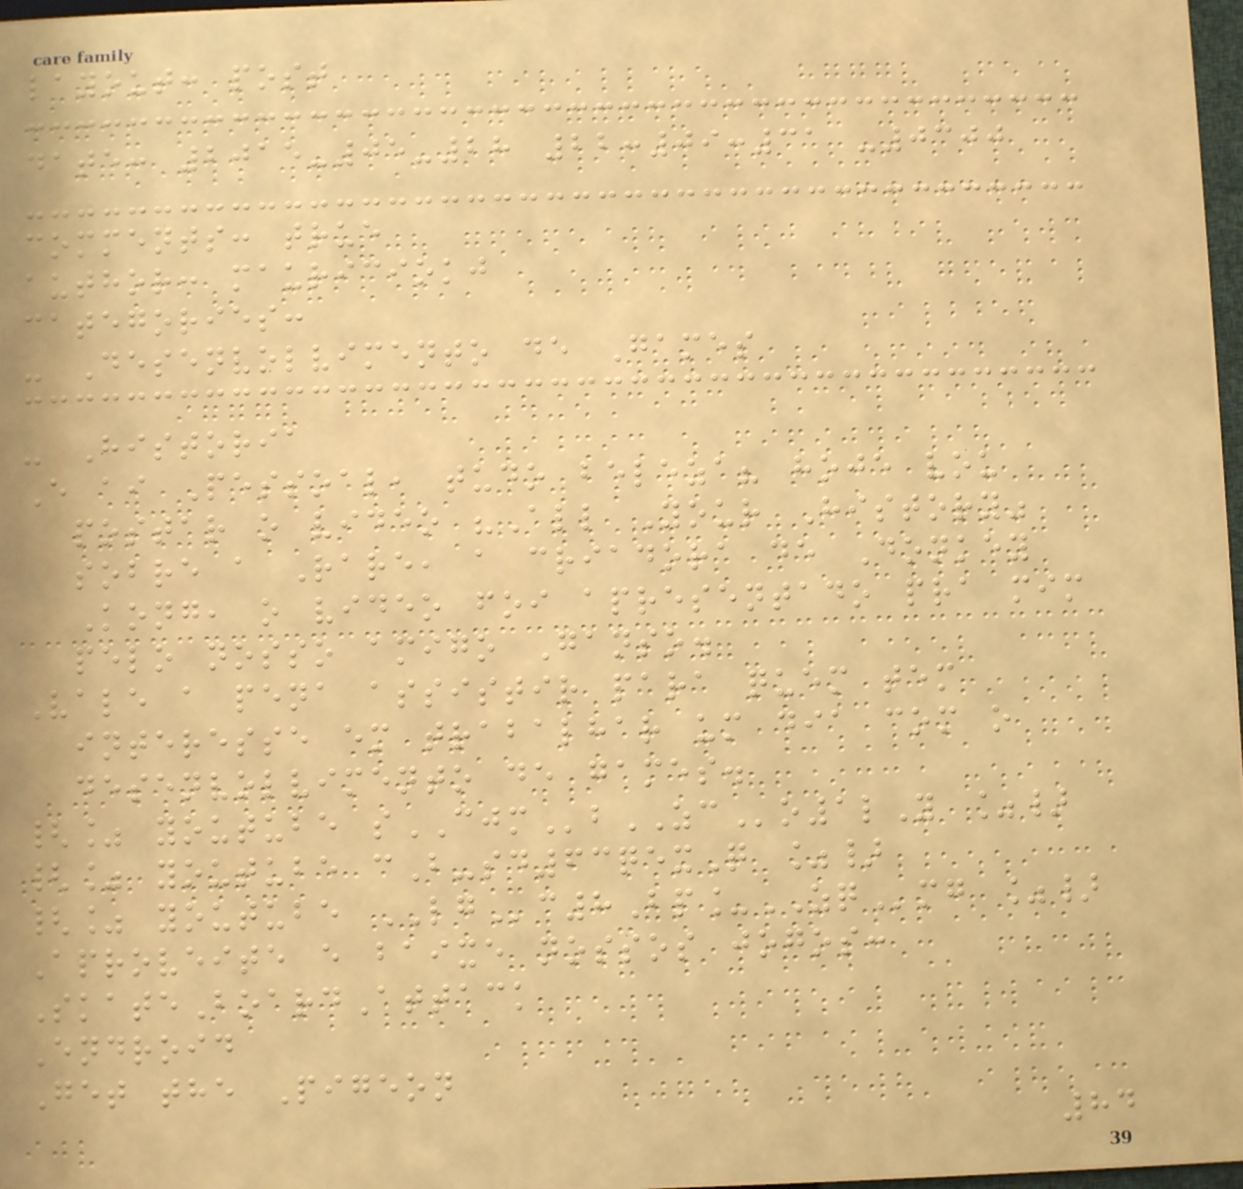layout: post
date: 2015-05-28 22:09:31 -0300
comments: true
author: mauriciokj
categories:
- Desenvolvimento de Games
- Historia
E ai Pessoal, tudo beleza? hoje vou
postar o video "All Your History"
sobre a Rare, a criadora de Donkey
Kong, o video foi apresentado pra mim
pelo nosso amigo Ganso.
Vale a pena assistir para quem tem
interesse em trabalhar um dia com o
desenvolvimento de games.
{% youtube sCJMbZCo1lY %}
{% youtube cB-sd63qexQ %}
{% youtube LGc8Bp_ZQmg %}
Aproveite e baixe nossos jogos:
SkateBoardAttack
Endroid
Get the Pigeon
84
